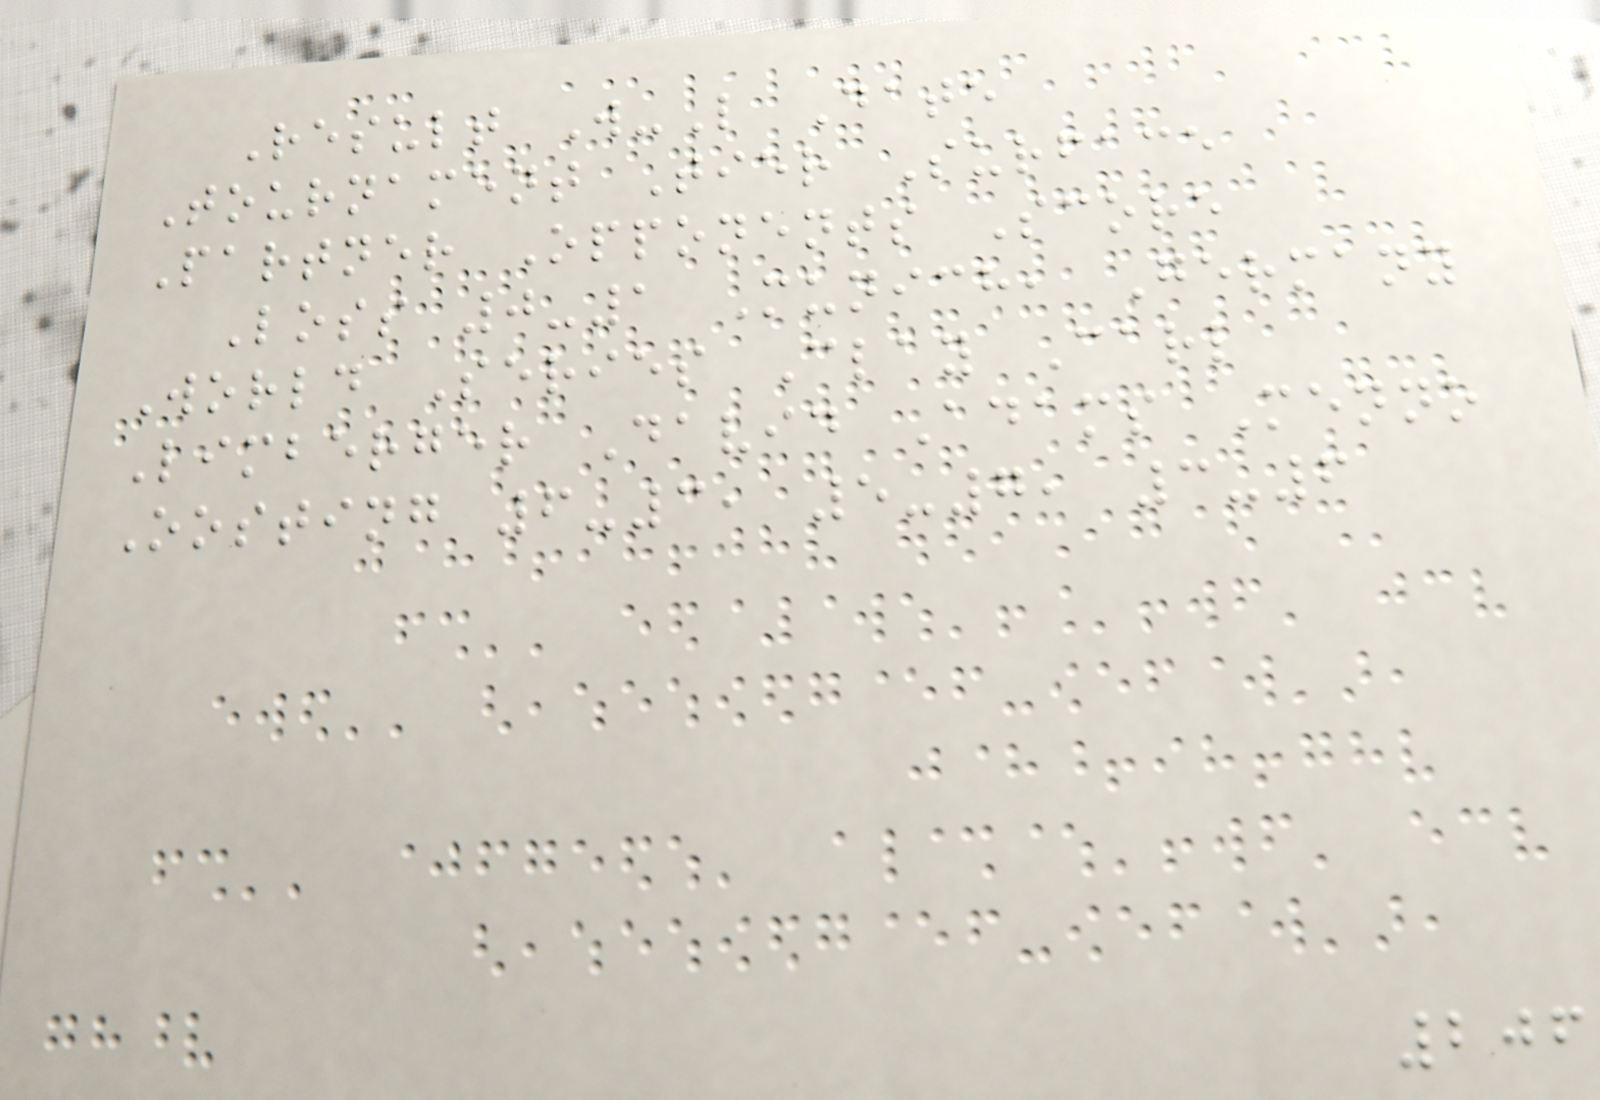Result W-L Date
Tournament Tier Surface
Partner Opponents Score
Loss 0-1 Munich, Germany
World Series Clay Carl
Limberger David Adams Menno
Oosting 6-3, 5-7, 3-6
206
